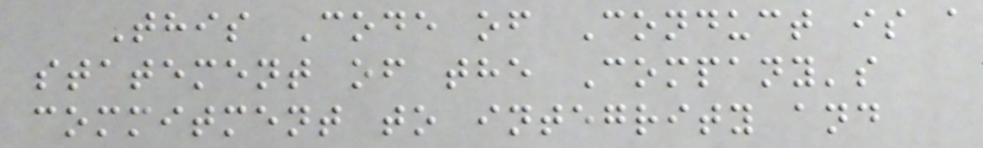This Code of Conduct is a
statement of the Company's
commitment to integrity and
